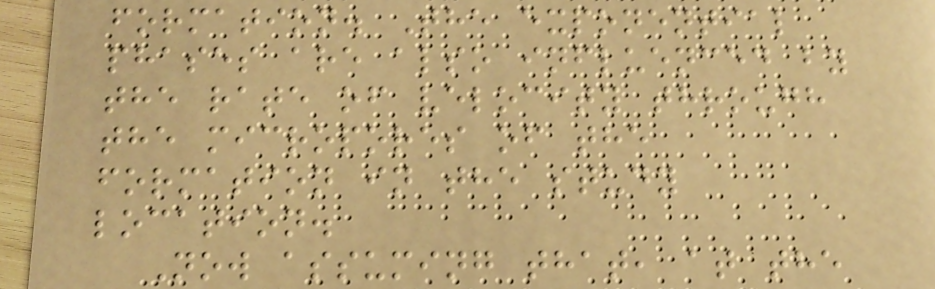formation. The exponential
phases are also influenced by
the rate of velocity through
the micropores of the
formation in the study
location.
Now assuming that, at the
